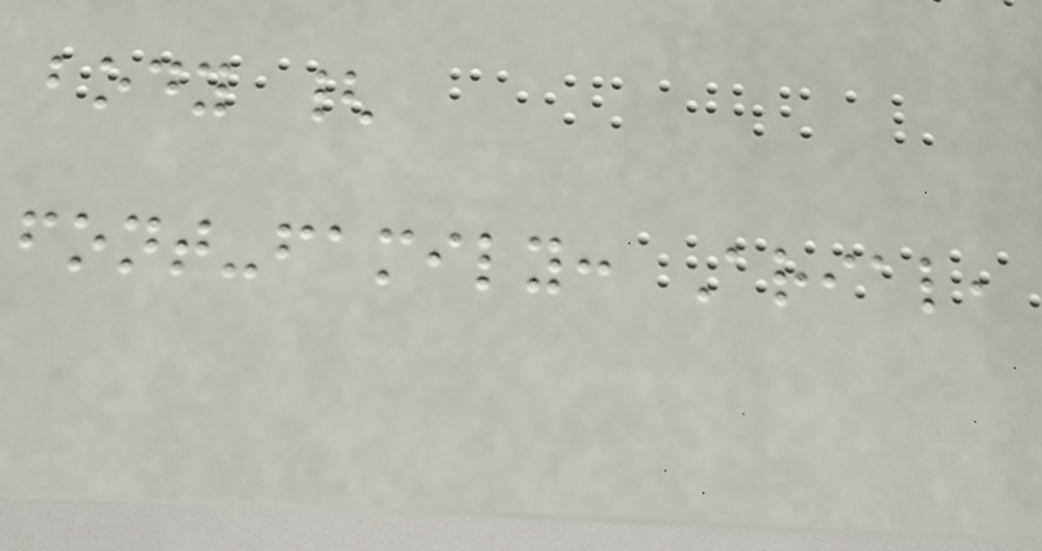body {
font-family: Arial,
